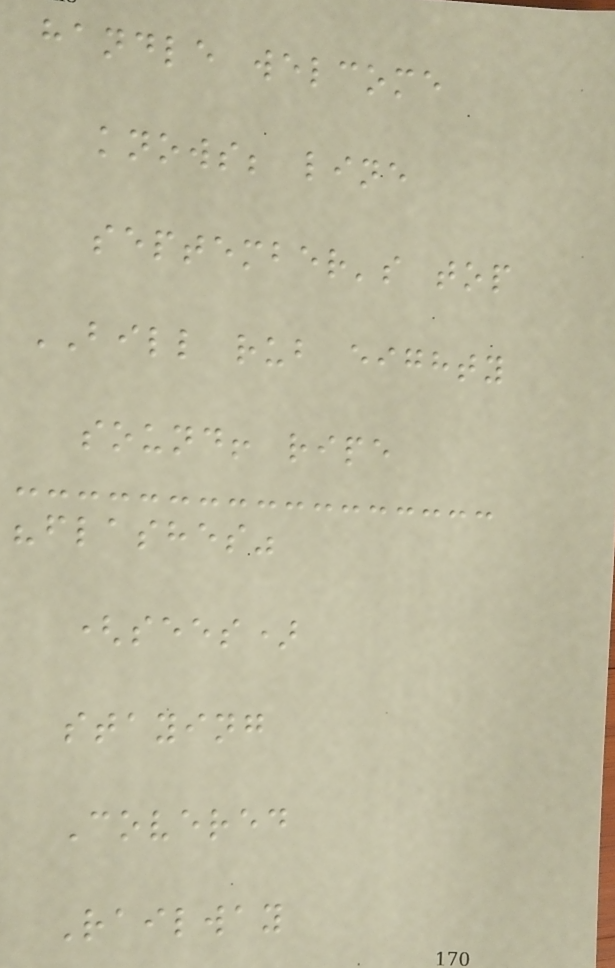handle welcome
knows; line
september's top
BILL rub eighty
sound! ripe
"flashes"
(sees)
staying
Covered
Railway
